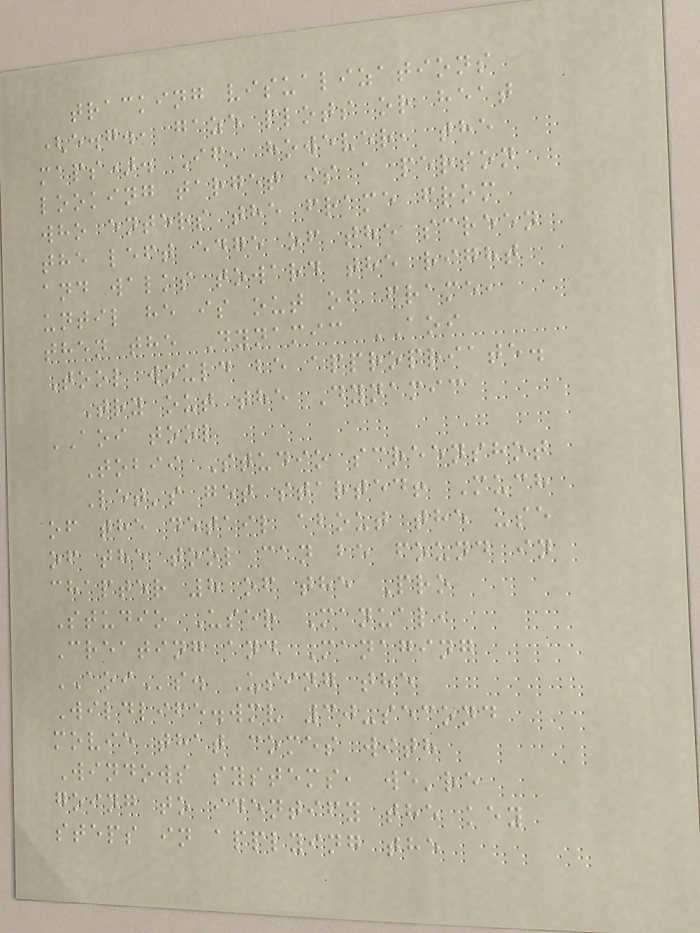tracking visualizations
(e.g., gaze plots or heat
maps). If, however, the
looking target is a person
who enters the frame from
the left edge of the screen
and walks toward the right
until he is out of frame,
then the Dynamic AOI
Tool would be appropriate.
Try out the Dynamic
AOI tool
Tobii Studio screenshot
Let's get started! Much
of the detail about the use
of the tool can be found in
chapter 8 of the Pro
Studio User Manual,
Creating and Managing
AOIs. Using the
Wildlife.wmv 30-second
movie that comes with
Windows systems, we're
going to identify the key
steps in applying the
